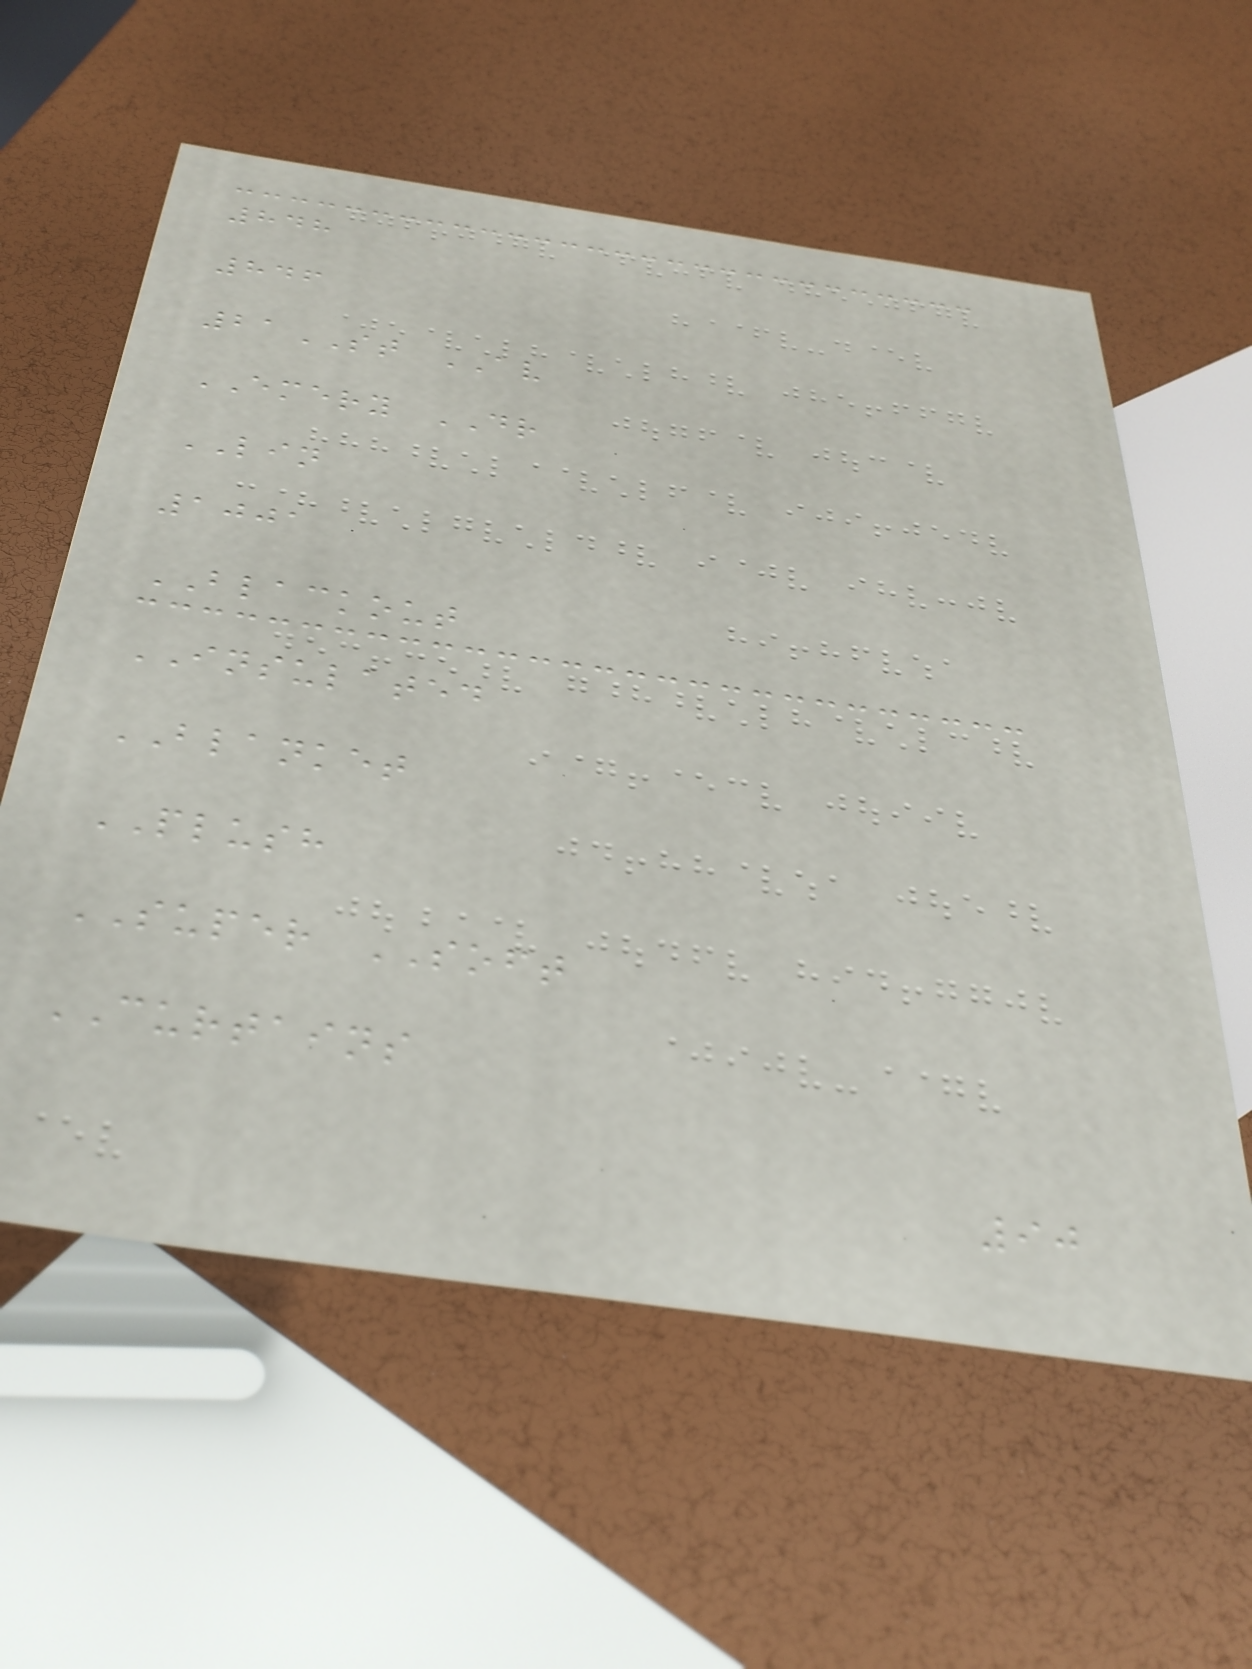848
846
21ST AV
EMERY DR
LIN
1001
BLACKOUT
INSULATED
BLANKET
PLUSH
SUPER SOFT
CURTAINS
90
